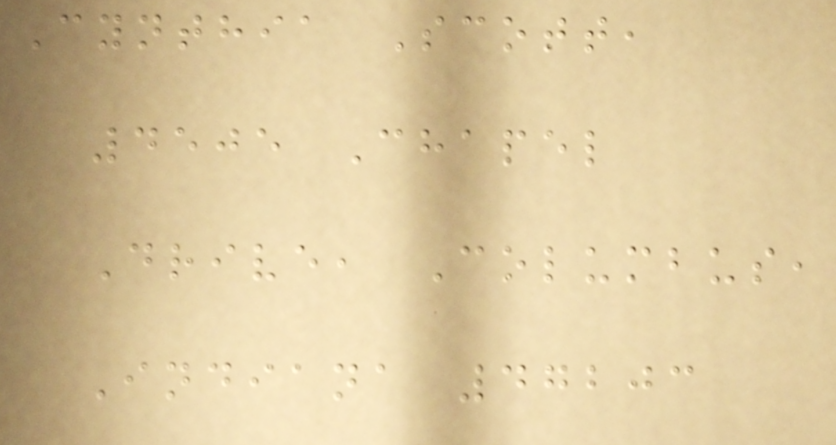Cynthia Scott,
4505 Chapel
Drive, Columbus,
Indiana 47203
